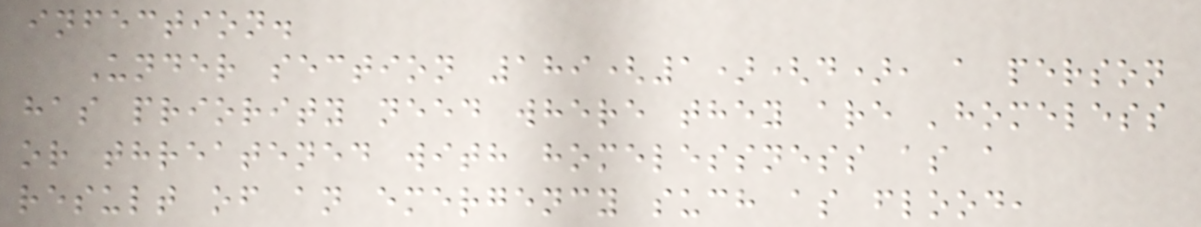infection.
Under section 189(1)(d), a person
has priority need where they are 'homeless
or threatened with homelessness as a
result of an emergency such as flood,
